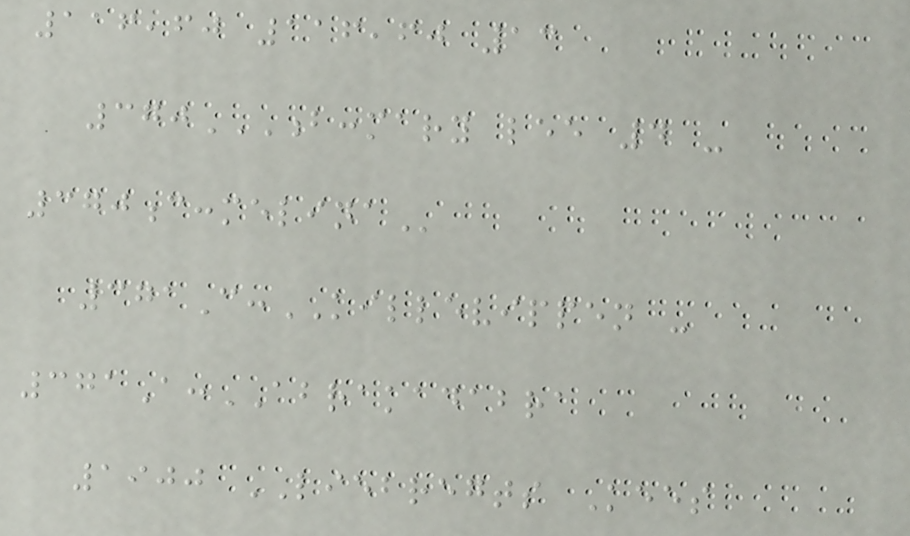116,60 116,60 13
370B:MARY LEE 4 -
370C:MELINA
371C:KILLEVIPPEN -
371A:ABRAKADABRA
1900 LIEBREGTS Kees
